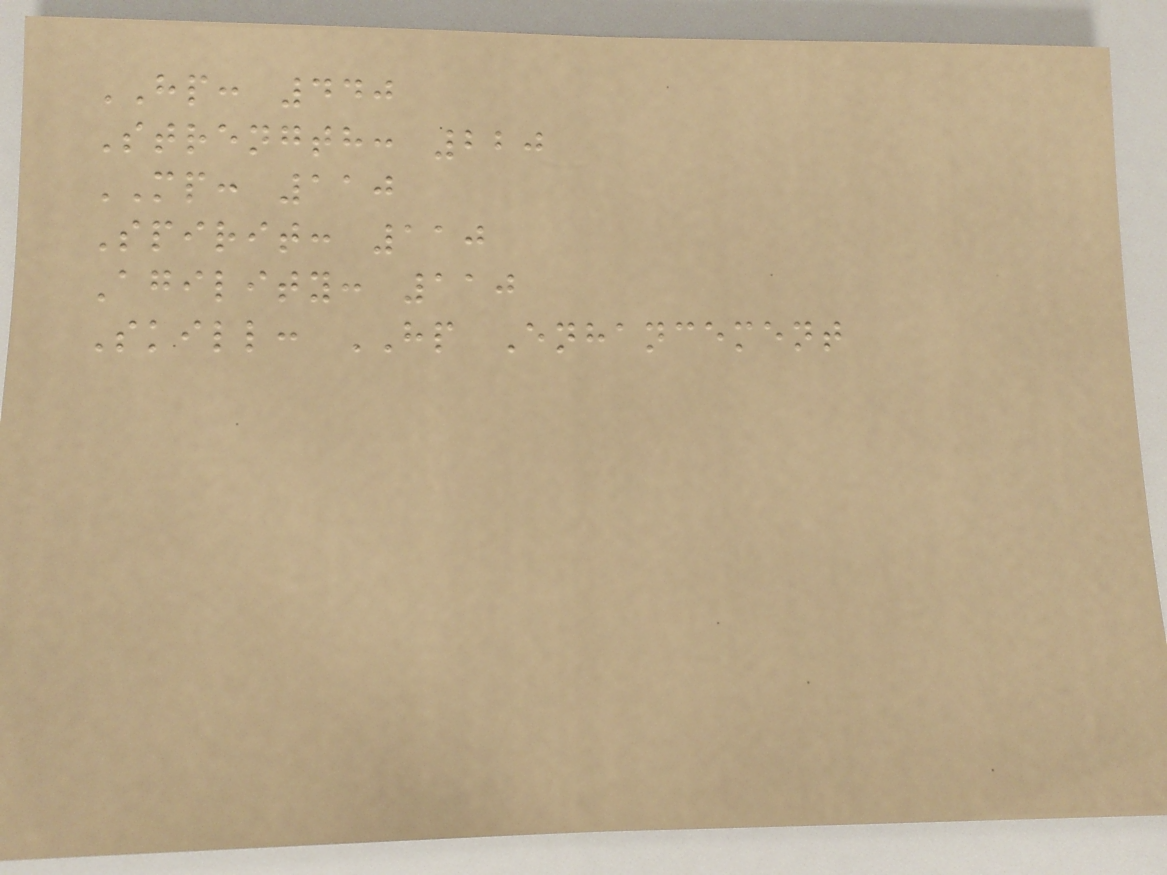HP: 440
Strength: 220
MP: 110
Spirit: 110
Agility: 110
Skill: HP Enhancement
